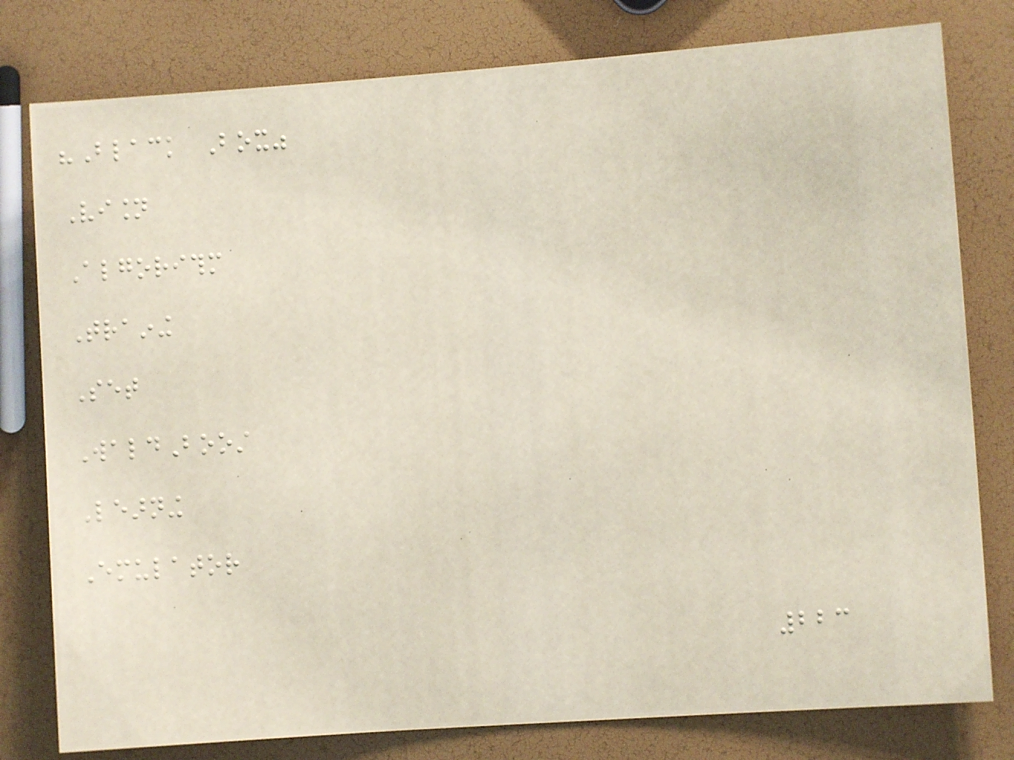"Black Box"
Vision
Algorithm
Training
Set
WaldBoost
Learning
Emulator
223
